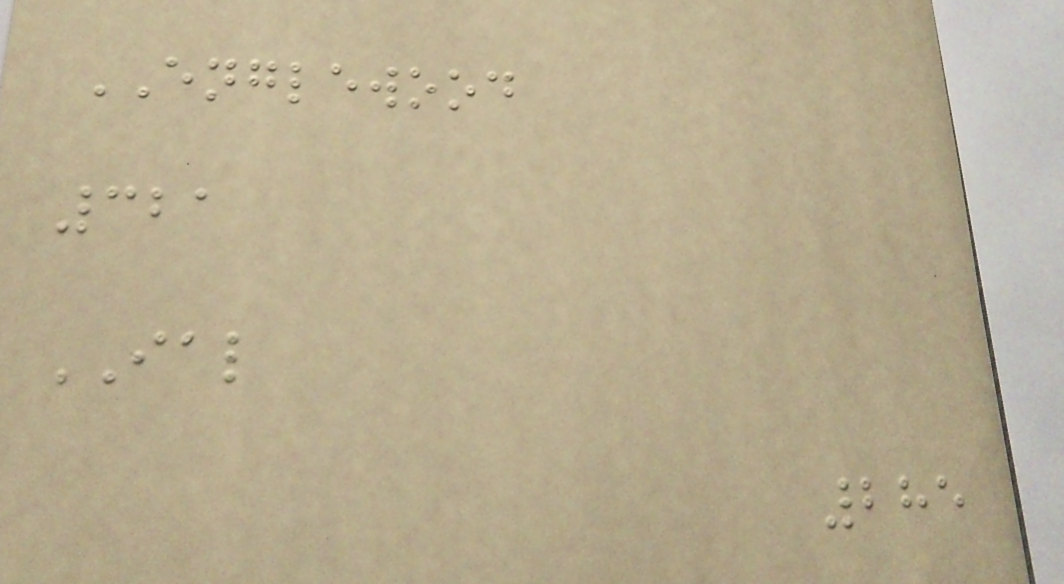ENGLEWOOD
321
IAL
285
